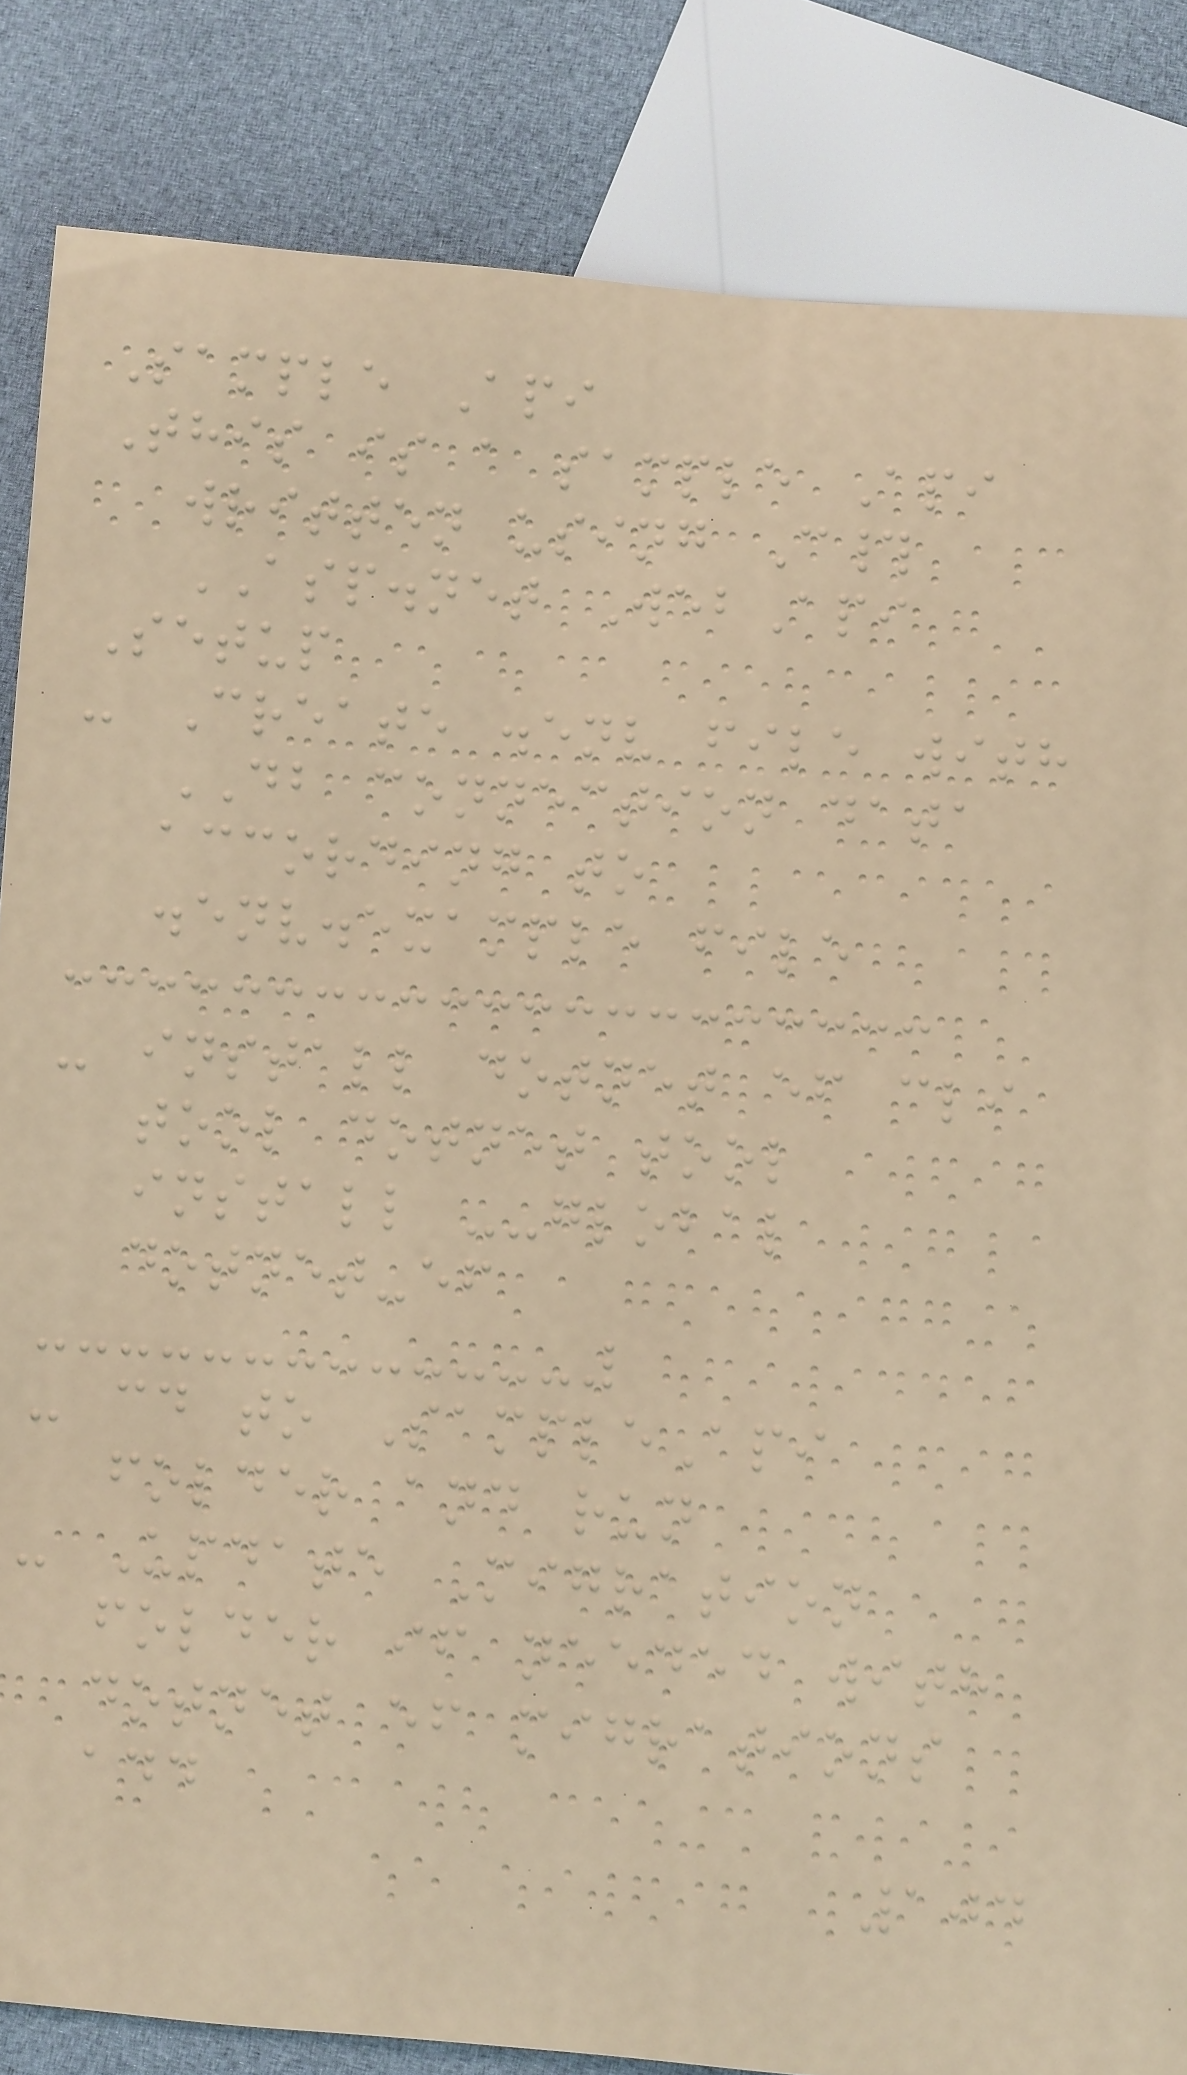Sample Api
This is a sample Api
written using C#
ASP.net WebApi
Setup
- Create .env file with
DB connection data
according to
.env.example file
- install dotnet ef cli
tool dotnet tool
install --global
dotnet-ef
- cd to SampleApi
folder and run
- Update Migration
folder if needed with
dotnet ef migrations
add
104
